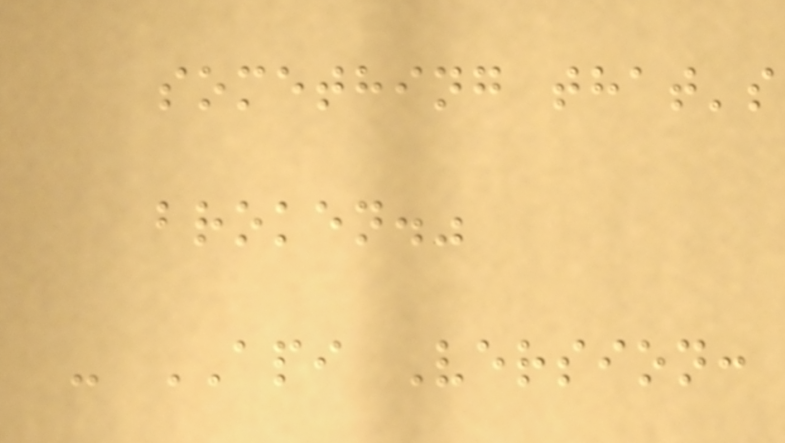something that's
broken."
- API Version:
